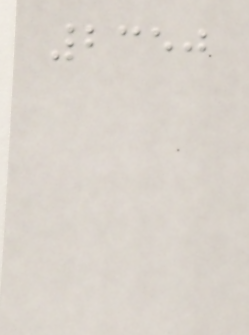2350
